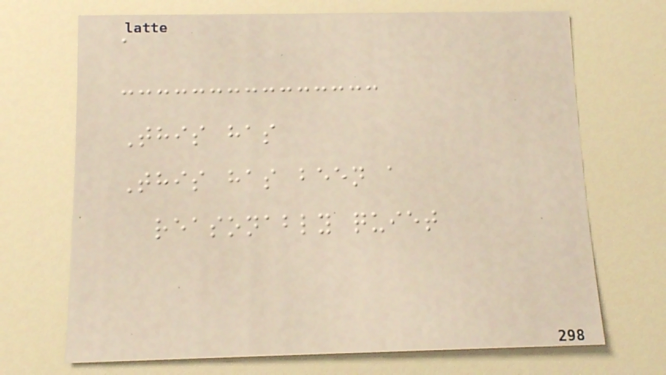a
This has
This has been a
reasonably quiet
